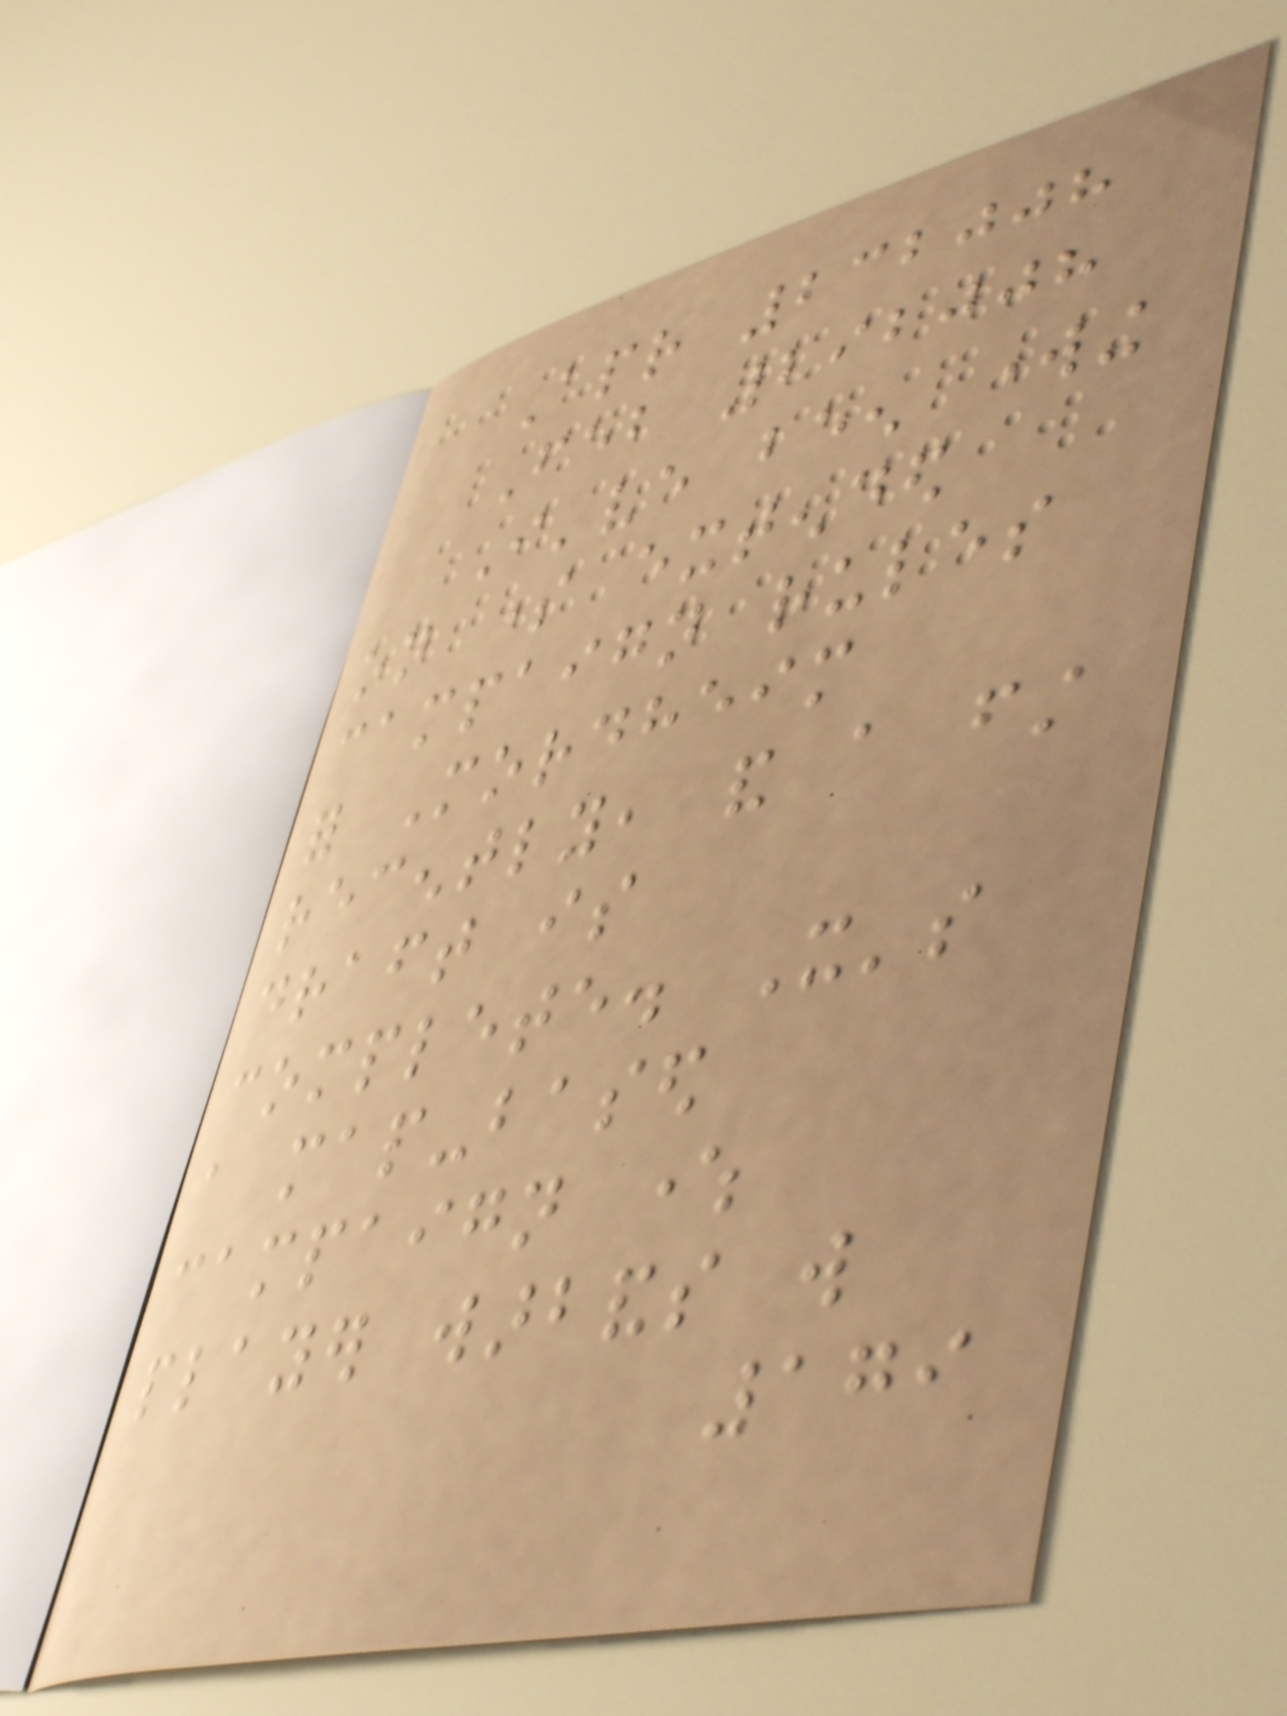Apr 232008
Feb 292008
I've been working
on some extended
campaign rules
for Mordheim
recently, and a first
draft is
complete. It's
a map-based
campaign where
player warbands will
179
